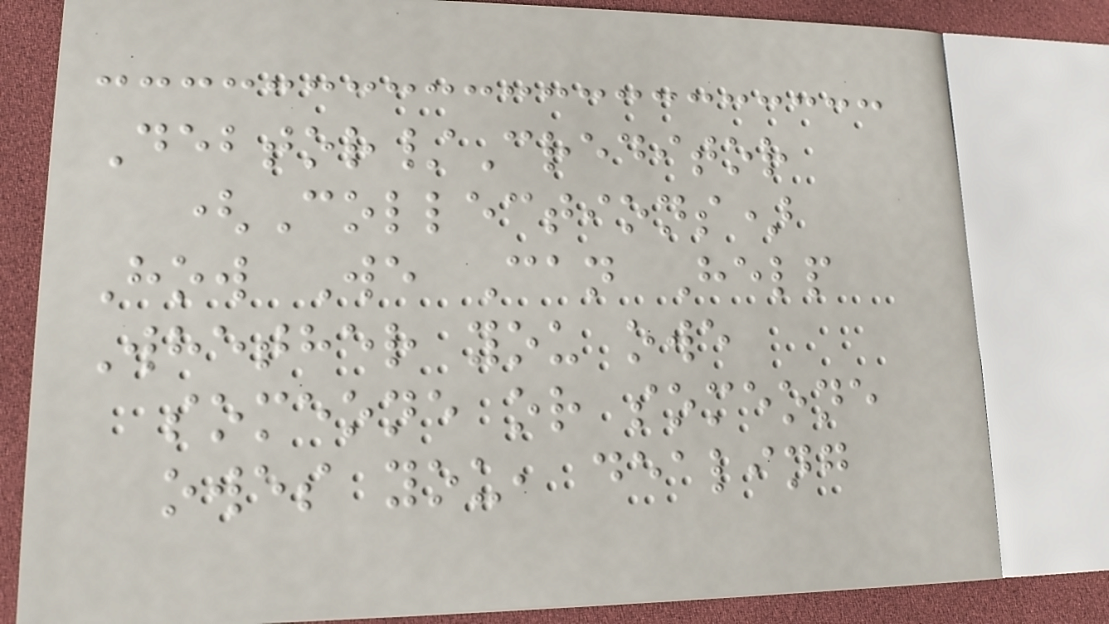Debtor/Creditor
(Collections)
How We Can Help
Whether you owe
someone or someone
owes you, dealing
